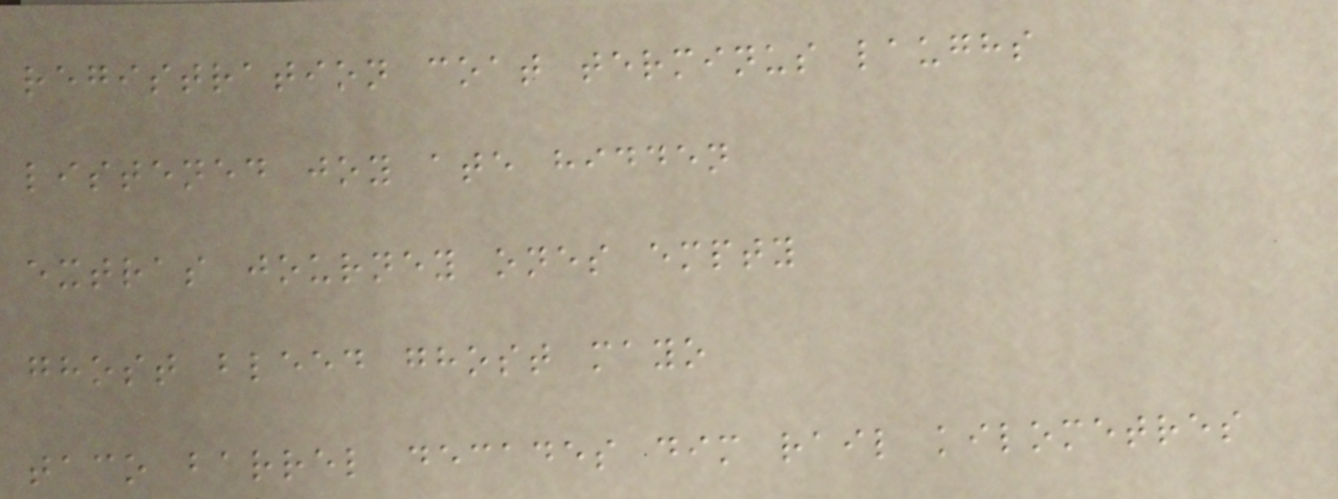registration coat terminus laughs
listened joy ate hidden
extras journey ones empty
ghost bleed ghost mayo
taco barrel decades dim rail kilometres
